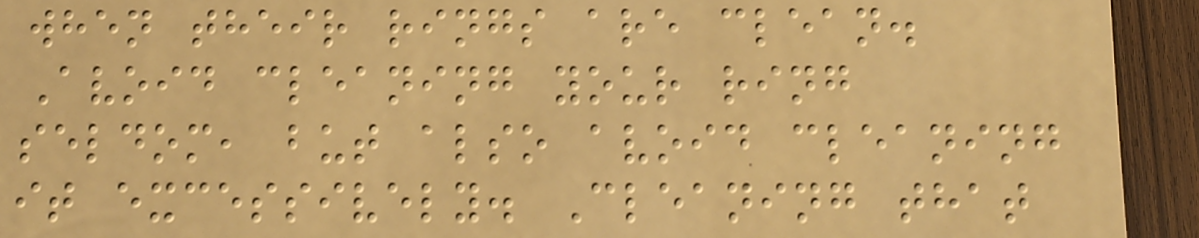when their rings are clean.
Avoid cleaning your ring
seldom, but also avoid cleaning
it excessively. Cleaning that
